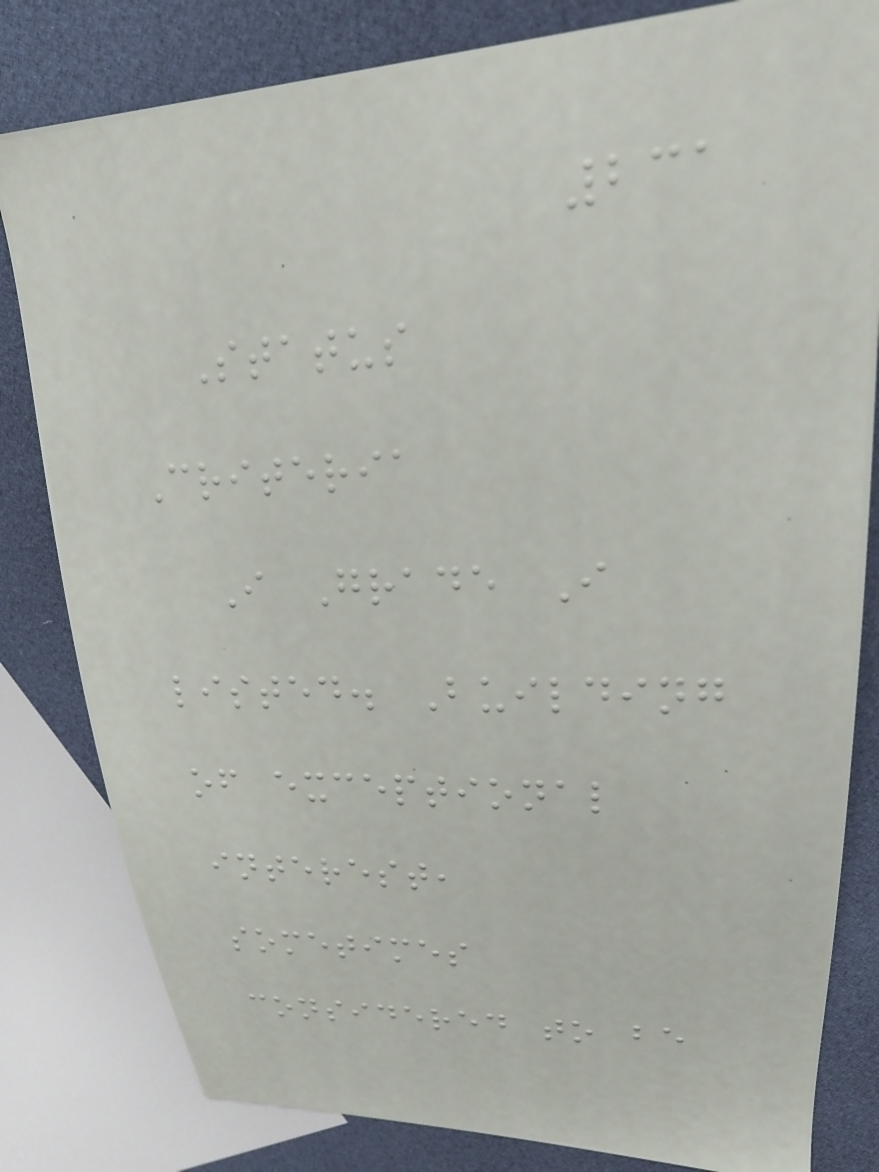231
Status
Criteria
I Grade I
listed. Building
of exceptional
interest,
sometimes
considered to be
